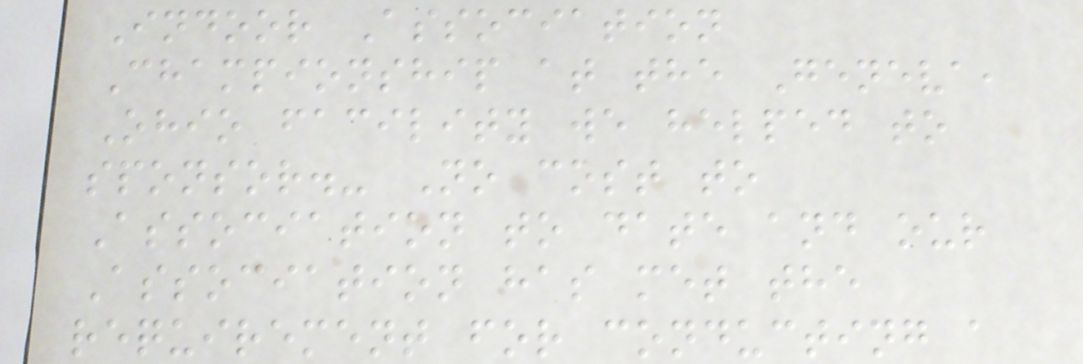Indoor Association
Championship at the Geneva,
Ohio facility we helped to
sponsor.- No cost to
Association to date and our
Association has met the
requirement for conducting a
